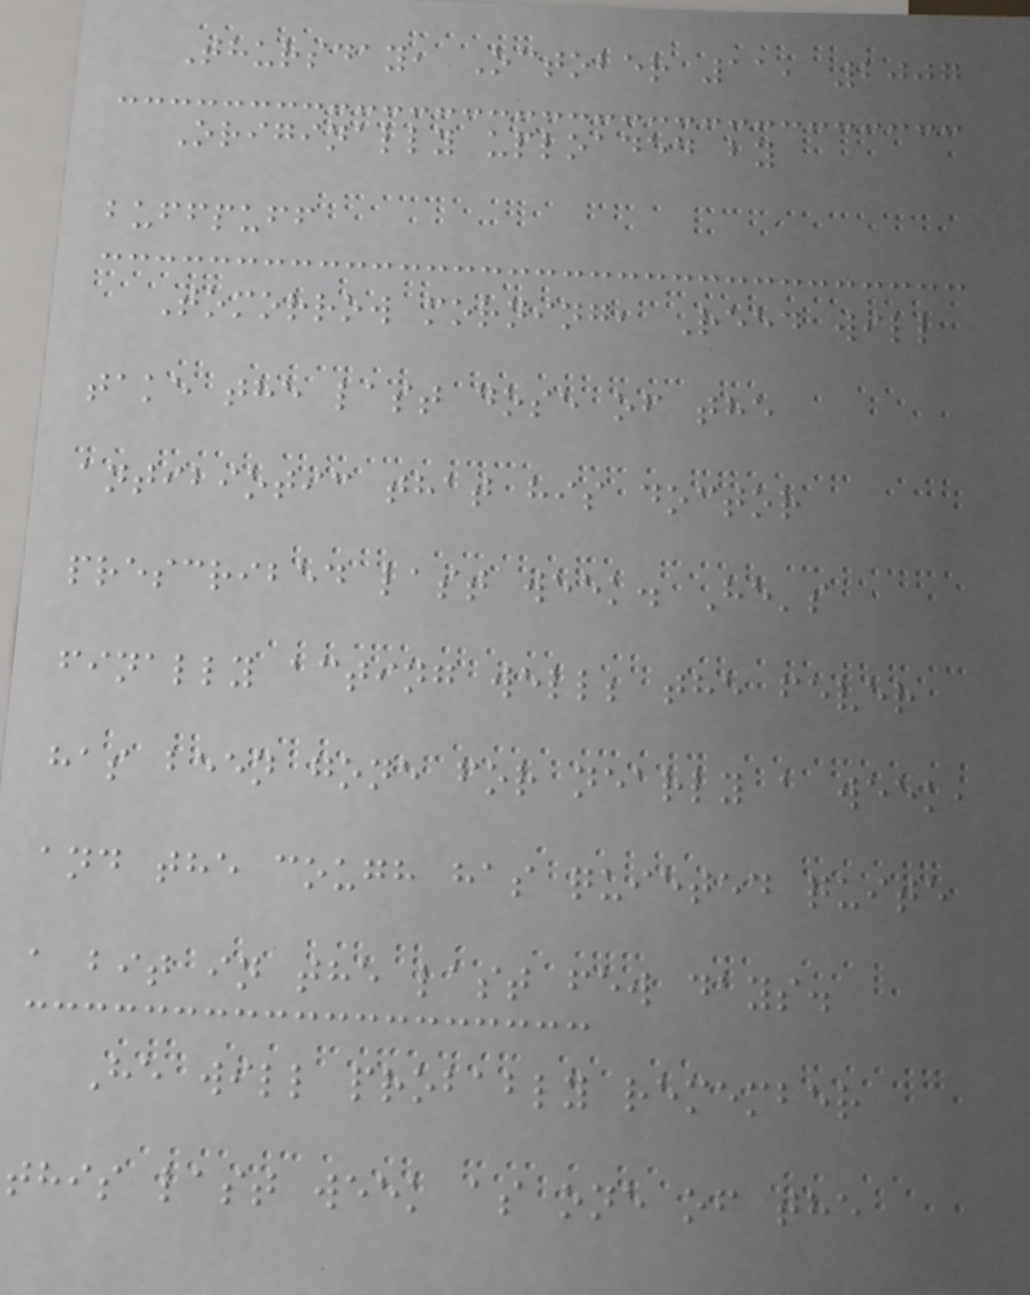Thursday, October 11, 2007
Originally uploaded by
buffpuff
Tomorrow morning, Reed will
take the last dose of the
antibiotic that his doctor
prescribed last week. He's
finally acting well; the fever
has been gone for nearly a week,
and the cough has quieted quite
a bit in the last few days.
He will probably remember
this last week as one of the
